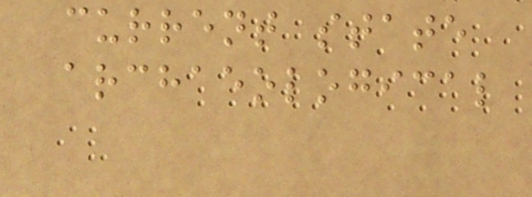current state
archaeological
